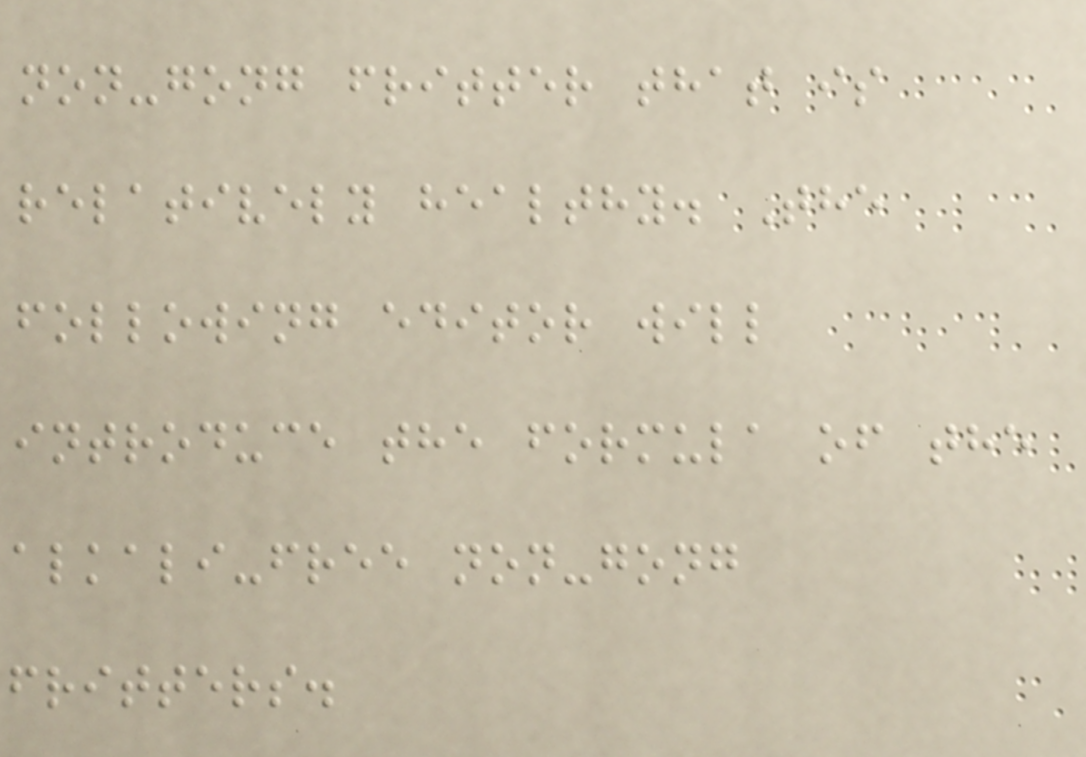non-gong fritter that is
relatively healthy. The
following editor will
introduce the formula of the
alkali-free non-gong
fritters.
